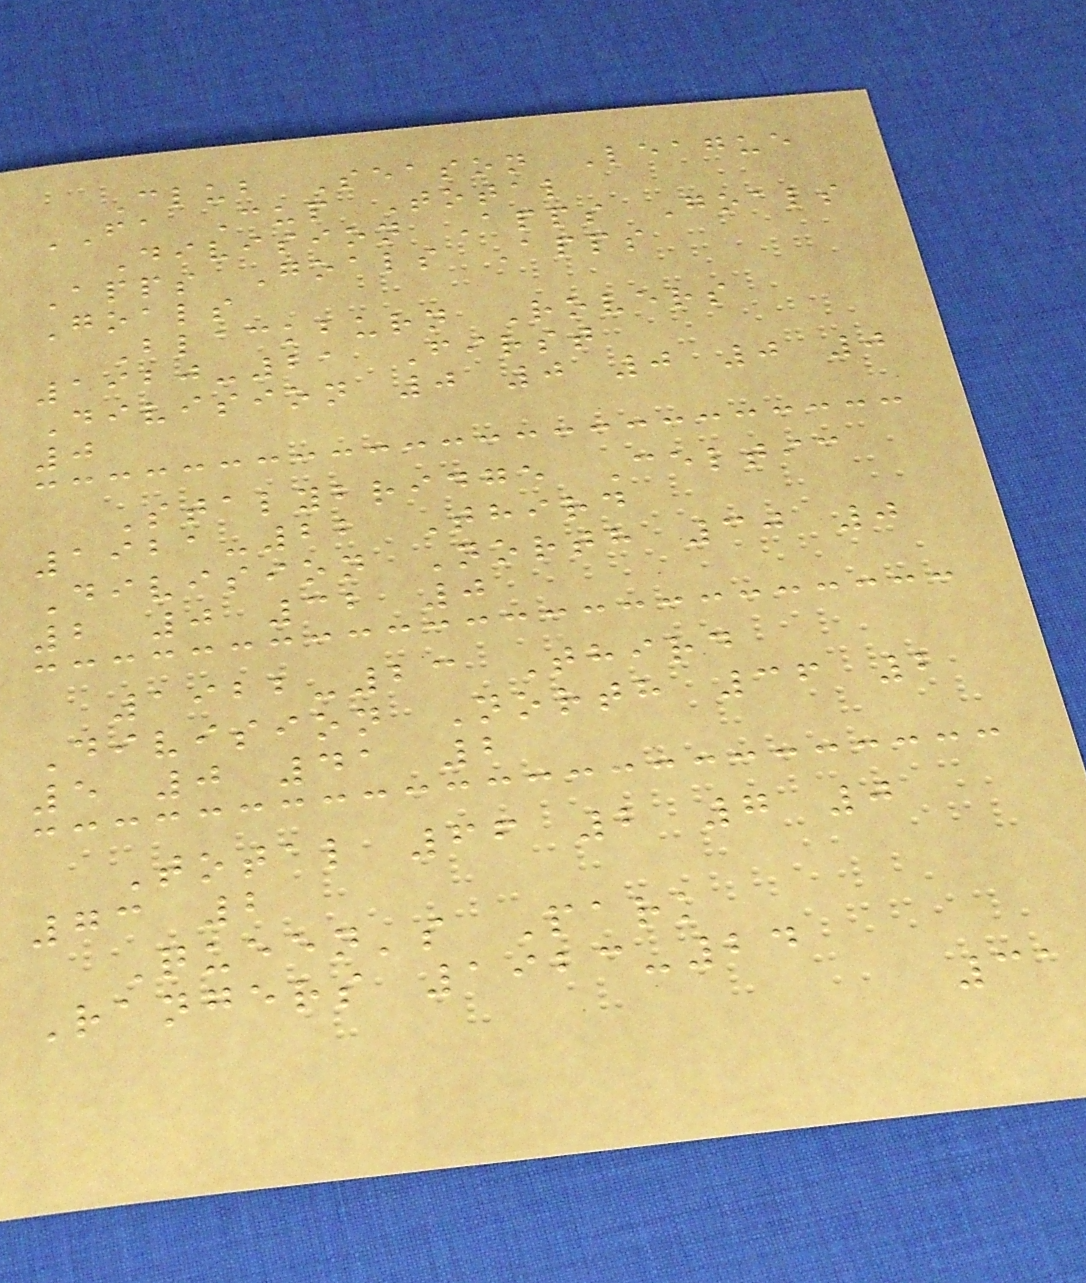Club Season League
FA Cup Total
Division Apps Goals
Apps Goals Apps
Goals
Blackburn Rovers
1920-21 First
Division 0 0 0 0 0
0
Stalybridge Celtic
1921-22 Third
Division North 30 0
2 0 32 0
1922-23 Third
Division North 36 2
5 0 41 2
Total 66 2 7 0
73 2
Queen's Park
Rangers 1923-24
31
